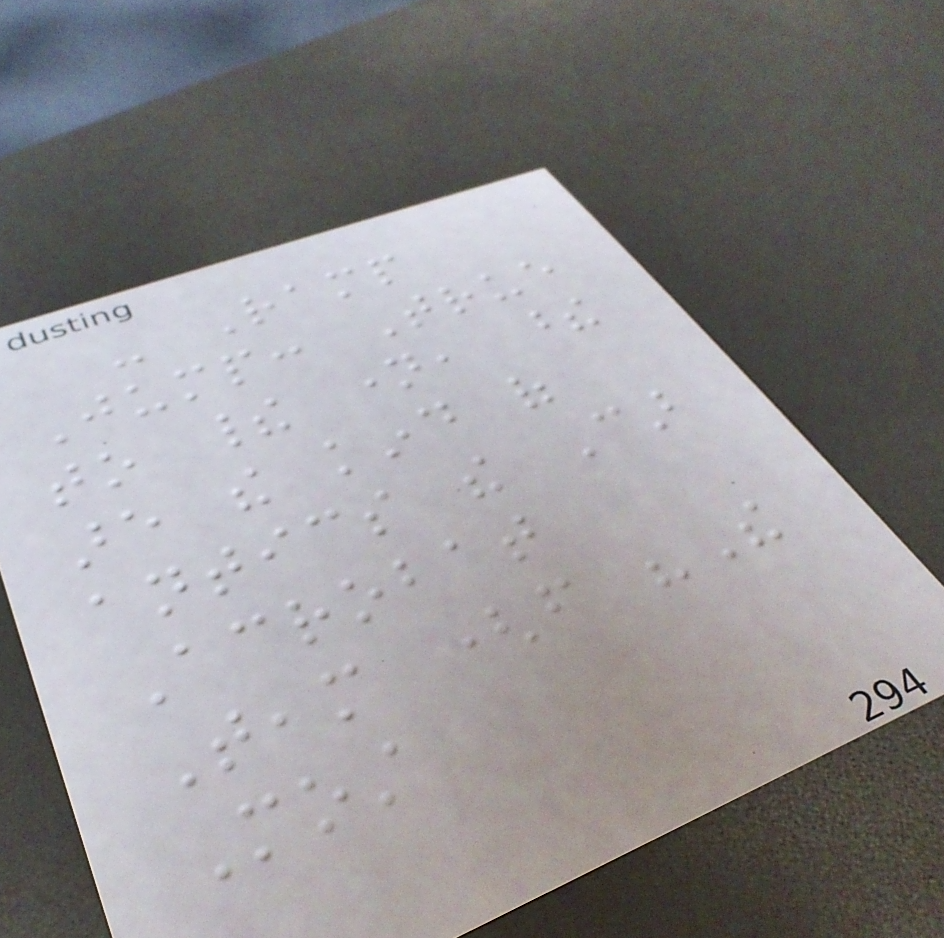- Ramp
Jump: True
to their name, these
are the kind of
antics the Car
Acrobat
Team (from "The
Most
